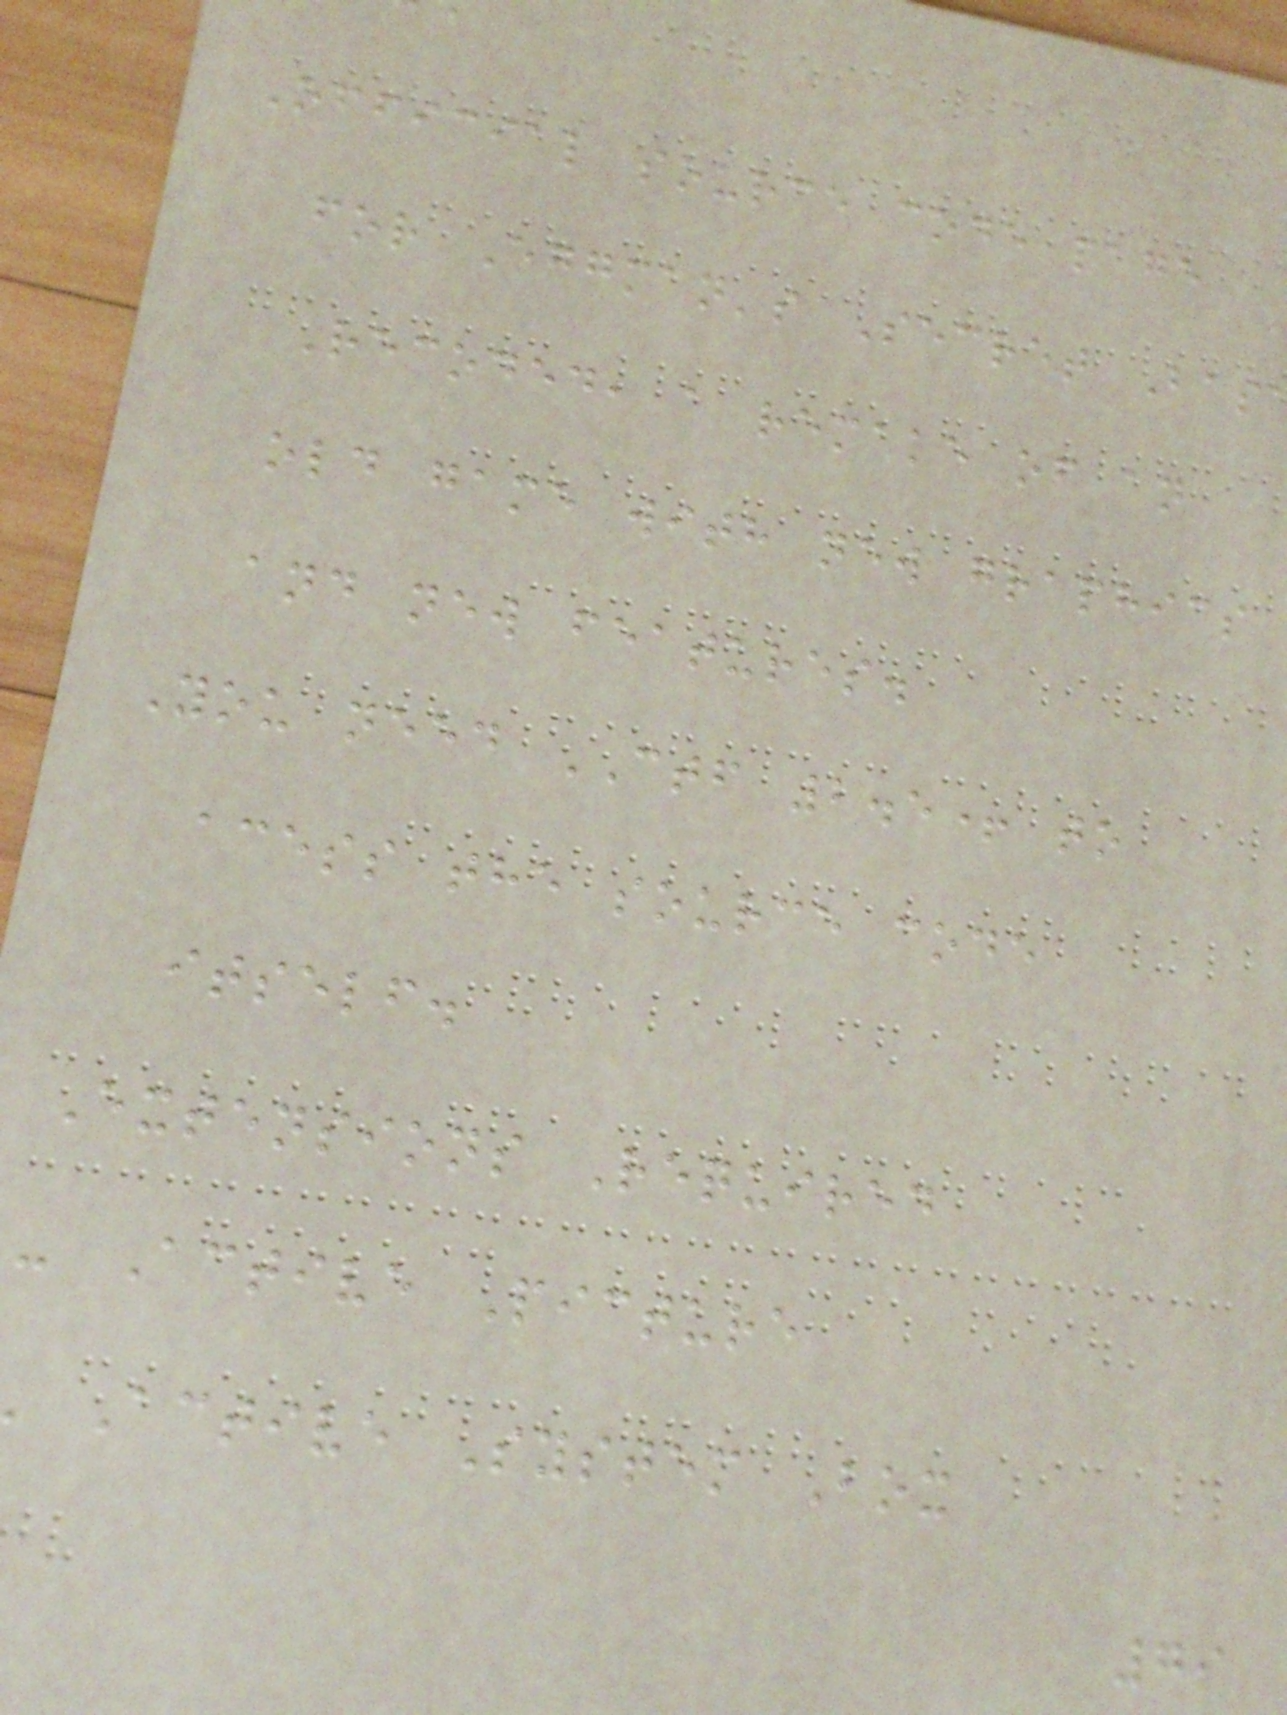Official source code page
for Eggman's Secret Bas
Recoded, a remake of an
old game with new graphics
and new features.
You need CTF 2.5+ to
acess the source code
itself.
Extensions Required
- Active Picture
Active System Box
79
